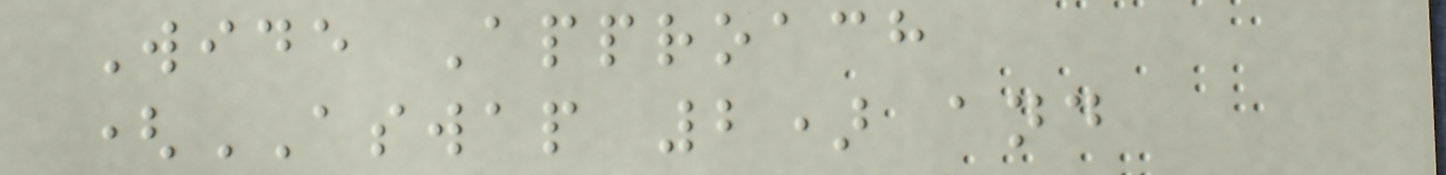Wide Approach
(ASWAP 2) and
